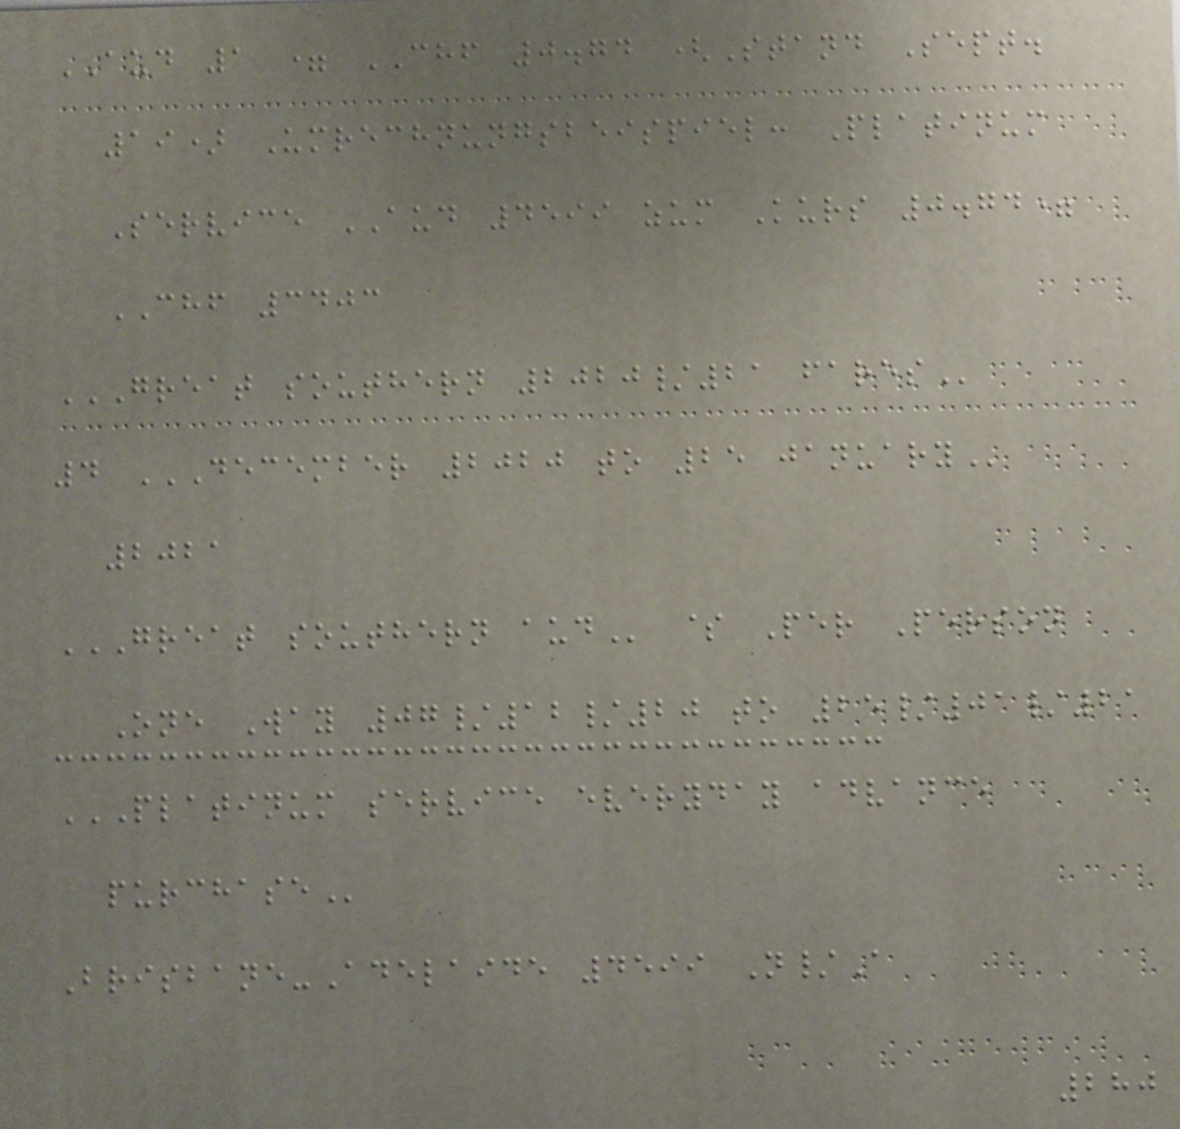AUD 1 = CHF 0.74 (Stand Sept.
19) Umrechnungsbeispiel: Platinum
Service AUD 4599 zum Kurs 0.74=
CHF 3403
GREAT SOUTHERN 2020/21 FARES
4 DECEMBER 2020 TO 25 JANUARY
2021
GREAT SOUTHERN AUD $ Per Person
One Way 07/12/20 to 25/01/21
PLATINUM SERVICE EVERYDAY ADVANCE
PURCHASE
Brisbane-Adelaide 4599 N/A
280
